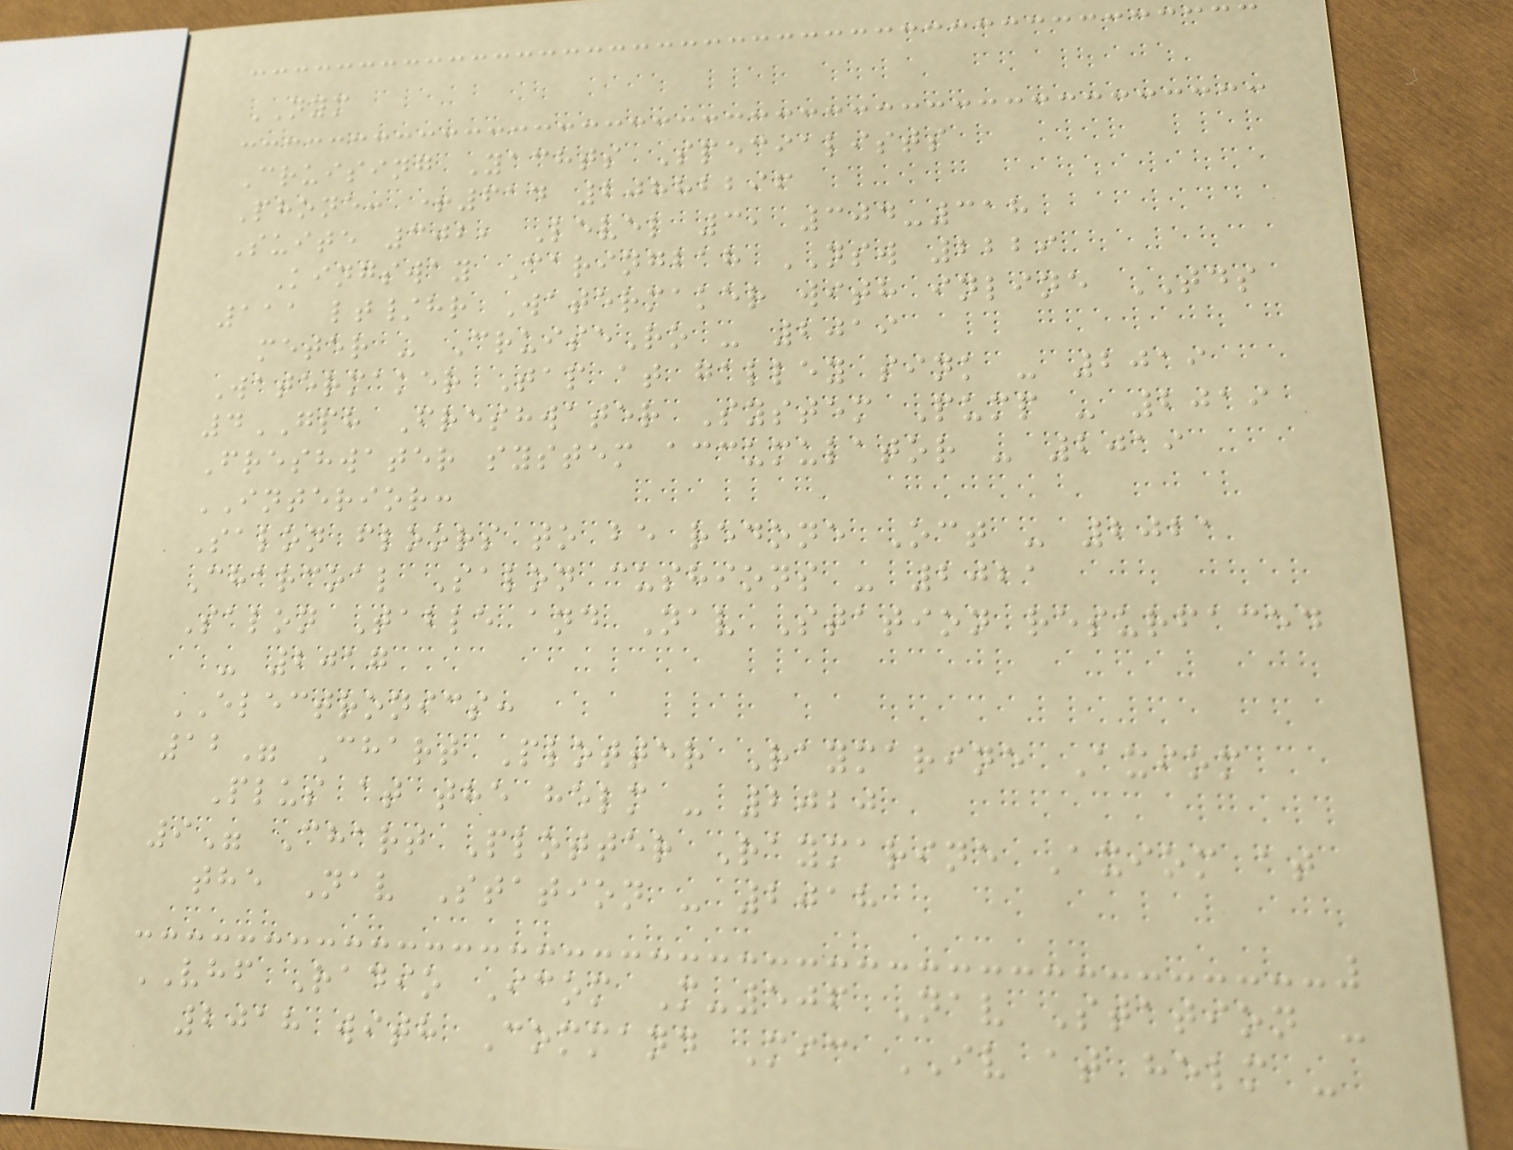NYM
Cruising Yachts Specialists
Phone: +614 20882296
Suite 302, Level 3, 304-318
Kingsway Caringbah NSW 2229
111 lt/hr Watermaker with inline TDS
meter - CruiseRo - 2019
Watermaker Tap at galley sink - 2019
4GPH Freshwater System Pump - 2019
Freshwater system accumulator - 2019
INTERIOR:
Salon floors to be redone Oct - 2021
Charcoal Salon cushions - 2021
Salon Table and Nav Station resurfaced
- 2017
ELECTRONICS:
12" Chart Plotter Raymarine Axiom
Plus at the helm - 2020
9" Chart Plotter Raymarine Axiom at
the Nav Station - 2018
VHF Radio Icom M-506 Nav Station -
2018 with Command Mic IV at helm -
